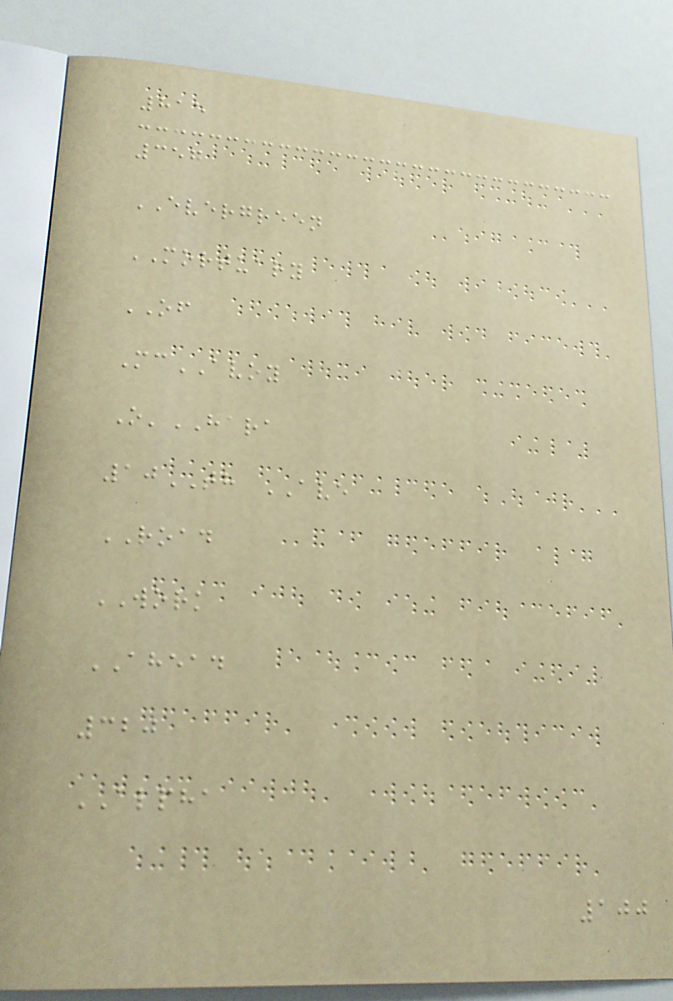815
357
EVERGREEN
MORTUARY
OF
McAVOY
O'HARA
10TH AVE
ROAD
WORK
AHEAD
320
ALPHA
100
